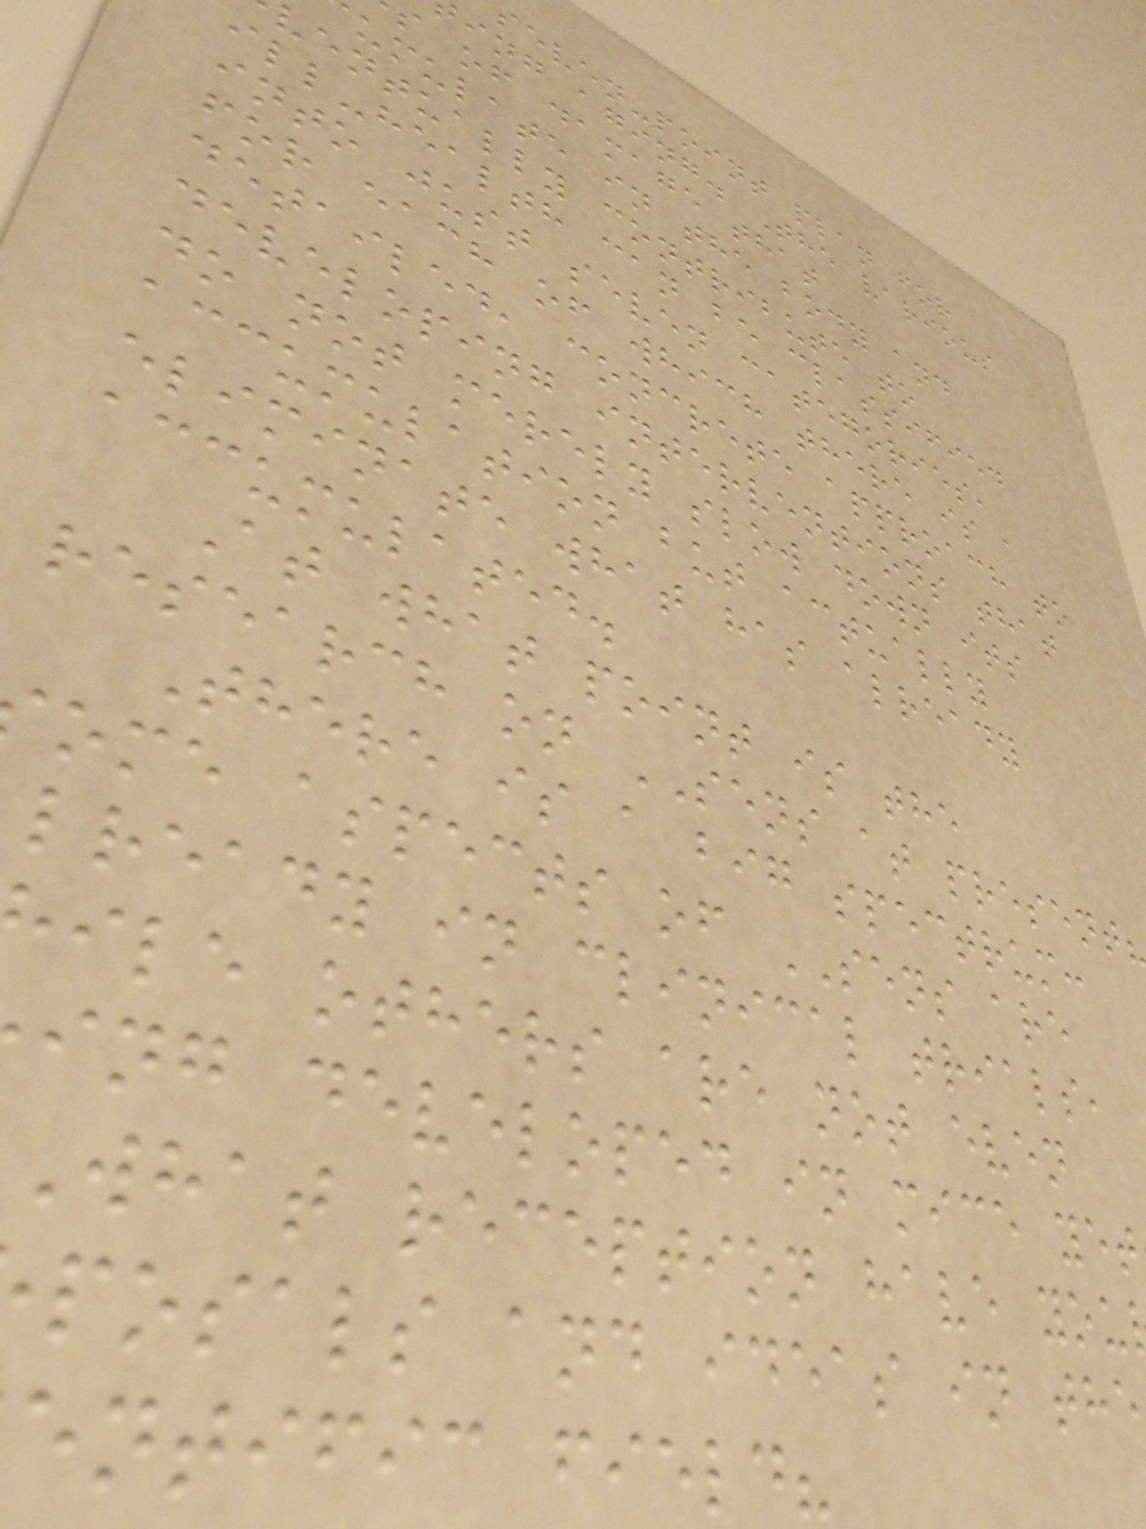seven-point plan for
ing aging. The various
s of damage that
umulate in the body and
ventually contribute to
ill-health can be classified
into just seven categories,
for each of which there is a
detailed, concrete approach to
developing interventions that
do not merely slow down its
accumulation but actually
eliminate what has already
accumulated.
At what point is the
research on SENS at present
There is a big spectrum:
ome aspects of SENS are
lready in clinical trials,
ile others are not even
ing developed in mice yet
What reception have you
posals and ideas in the
entific field?
